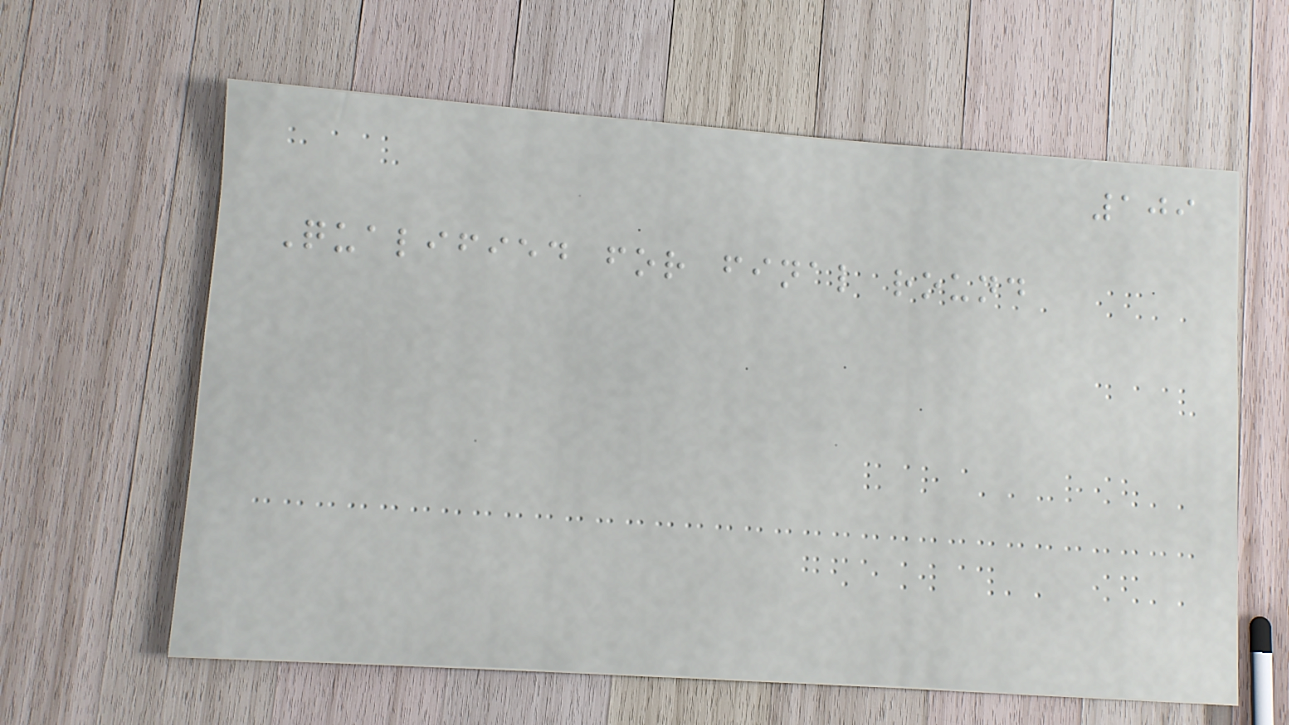109
Qualified for final round
